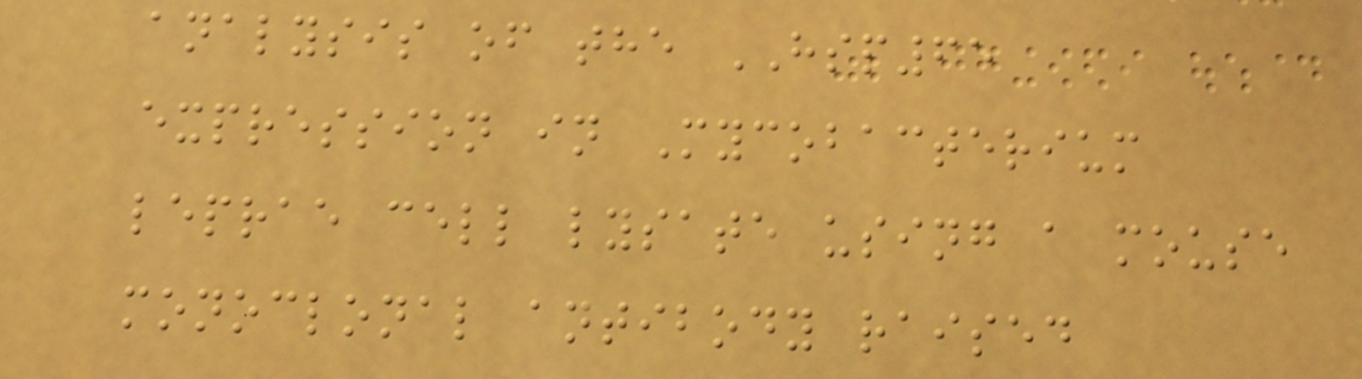analysis of the HSP65
expression in Mycobacterium
leprae cell lysate using a mouse
monoclonal antibody raised
